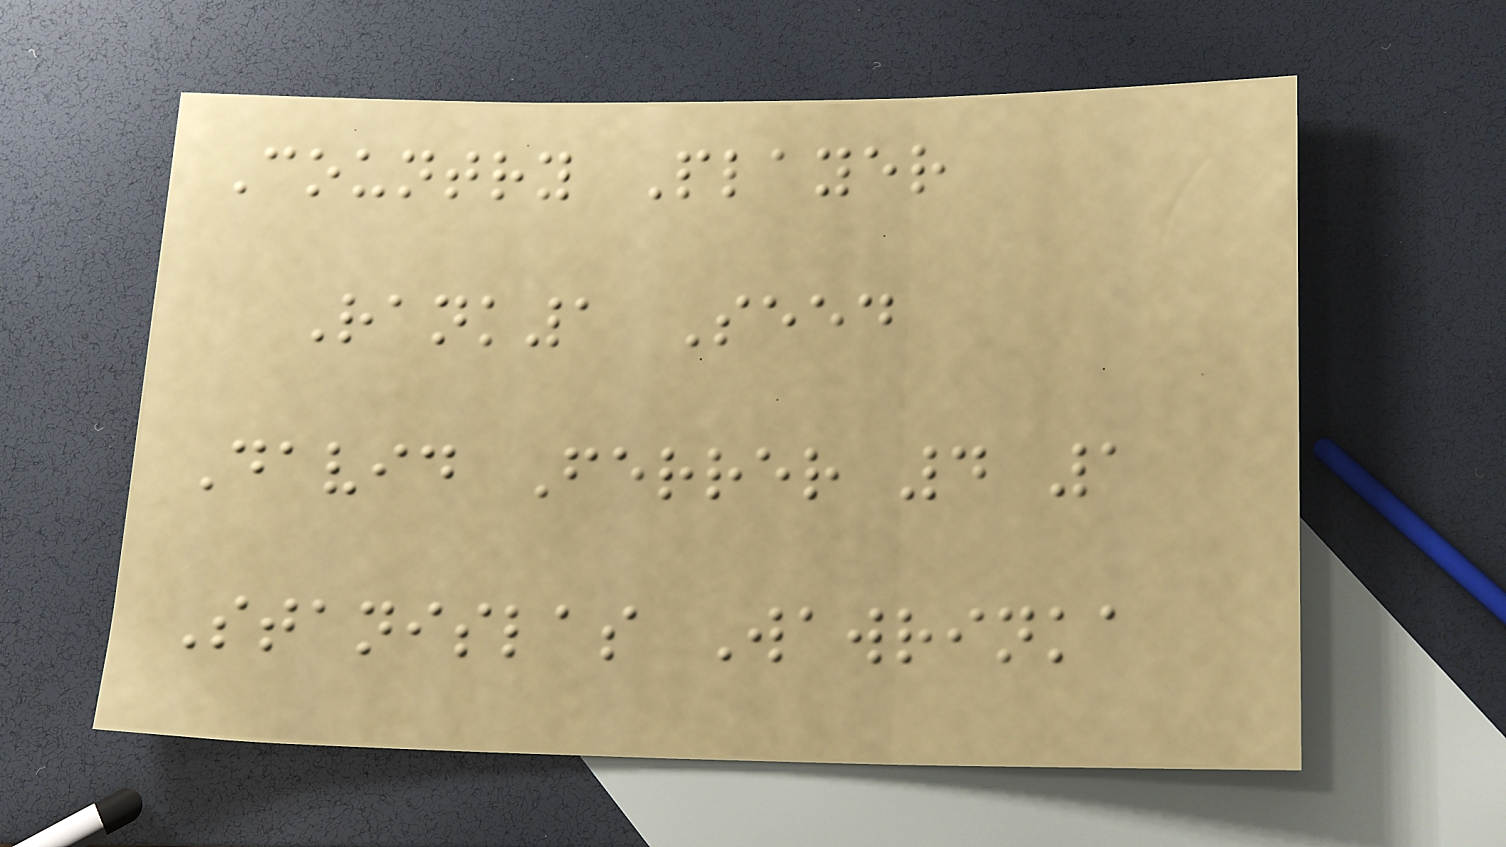Country Player
Rank1 Seed
David Ferrer 4 1
Stanislas Wawrinka
